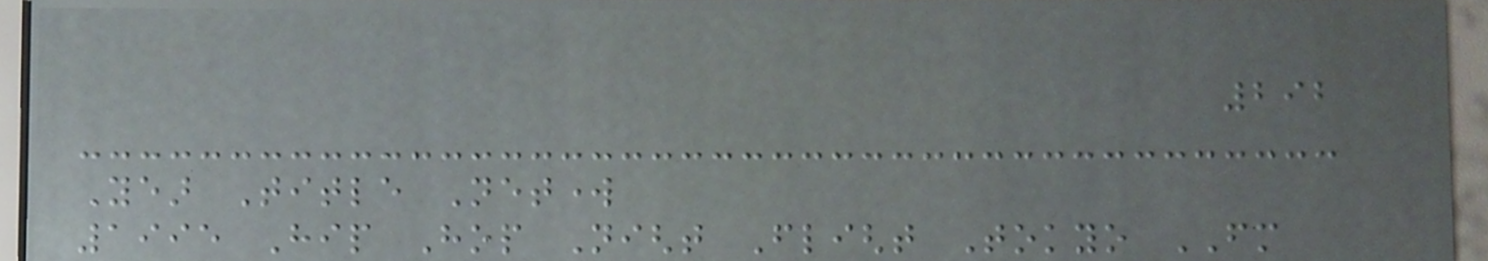292
Year Title Network
1995 Hip Hop Night Flight Tokyo FM
